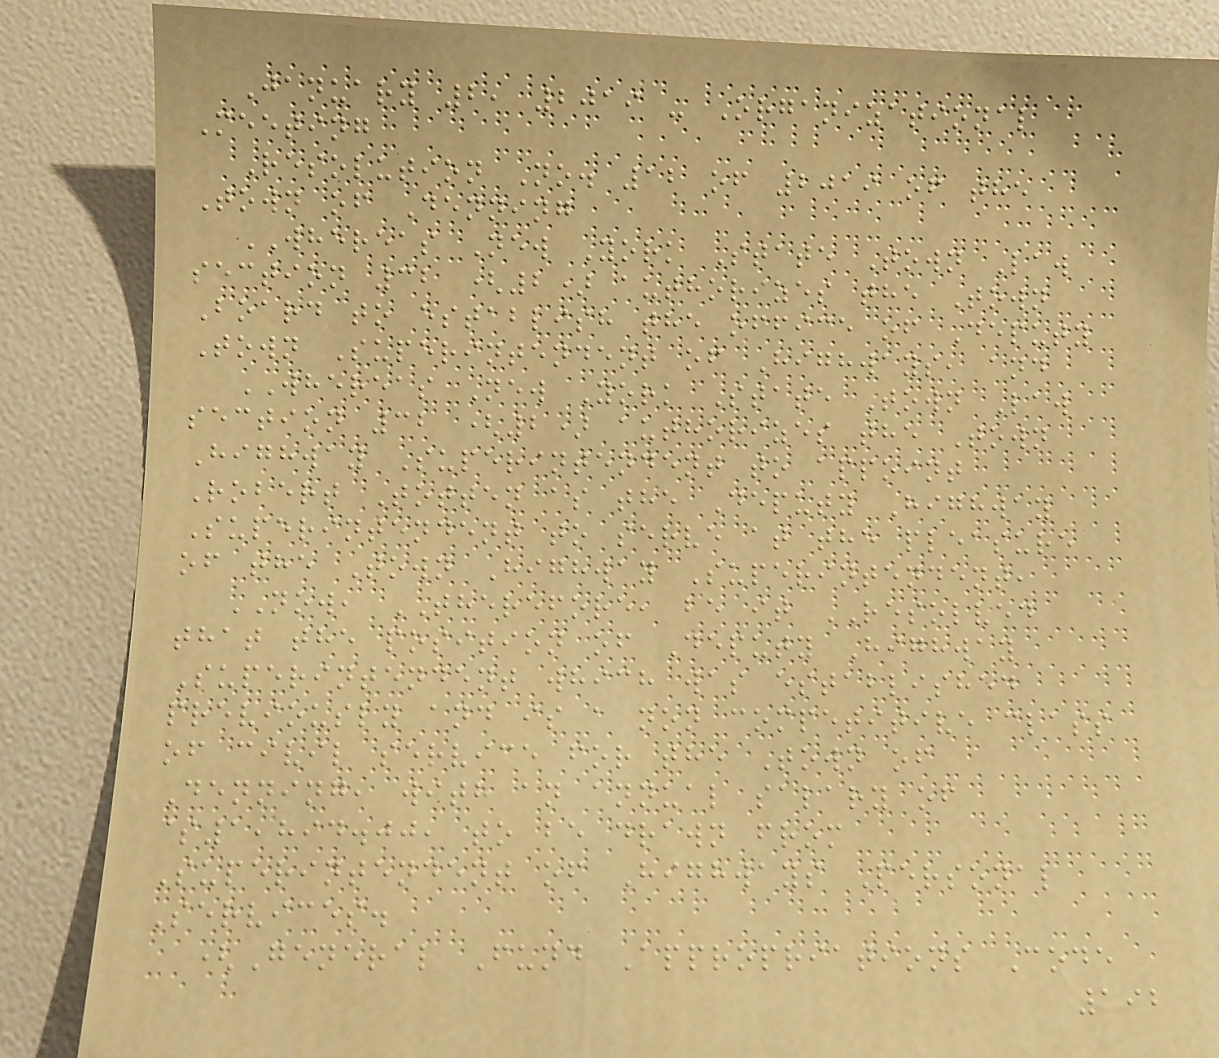January 2, 2019 - Organizational
Meeting
Resolution No. 12 of 2019 of the
Town of Denning
WHEREAS New York State Town Law
section 32 (2) authorizes the Town
Board to establish the office of Deputy
Town Superintendent of Highways, and
WHEREAS New York State Town Law
section 32 (2) authorizes the Town
Highway Superintendent to appoint
Robert Totten as the Deputy Highway
Superintendent to serve at the pleasure
of the Town Highway Superintendent,
NOW, THEREFORE, be it RESOLVED
that the position of Deputy Highway
Superintendent which was established
previously and is a non competitive class
of civil service for the Town of
Denning, with an annual salary of
$1,894.00, to be drawn from
Superintendent of Highways Personal
Services.
(General Fund Appropriations Code
192
